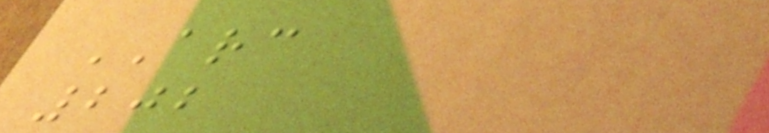ARC
202
